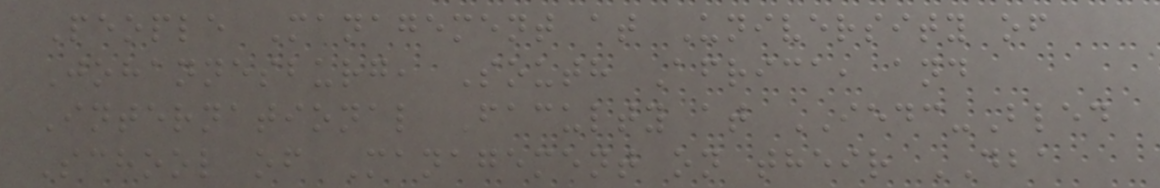People Management at University of
Johannesburg, South Africa, and
International Faculty at IEDC-Bled
School of Management on their DBA
